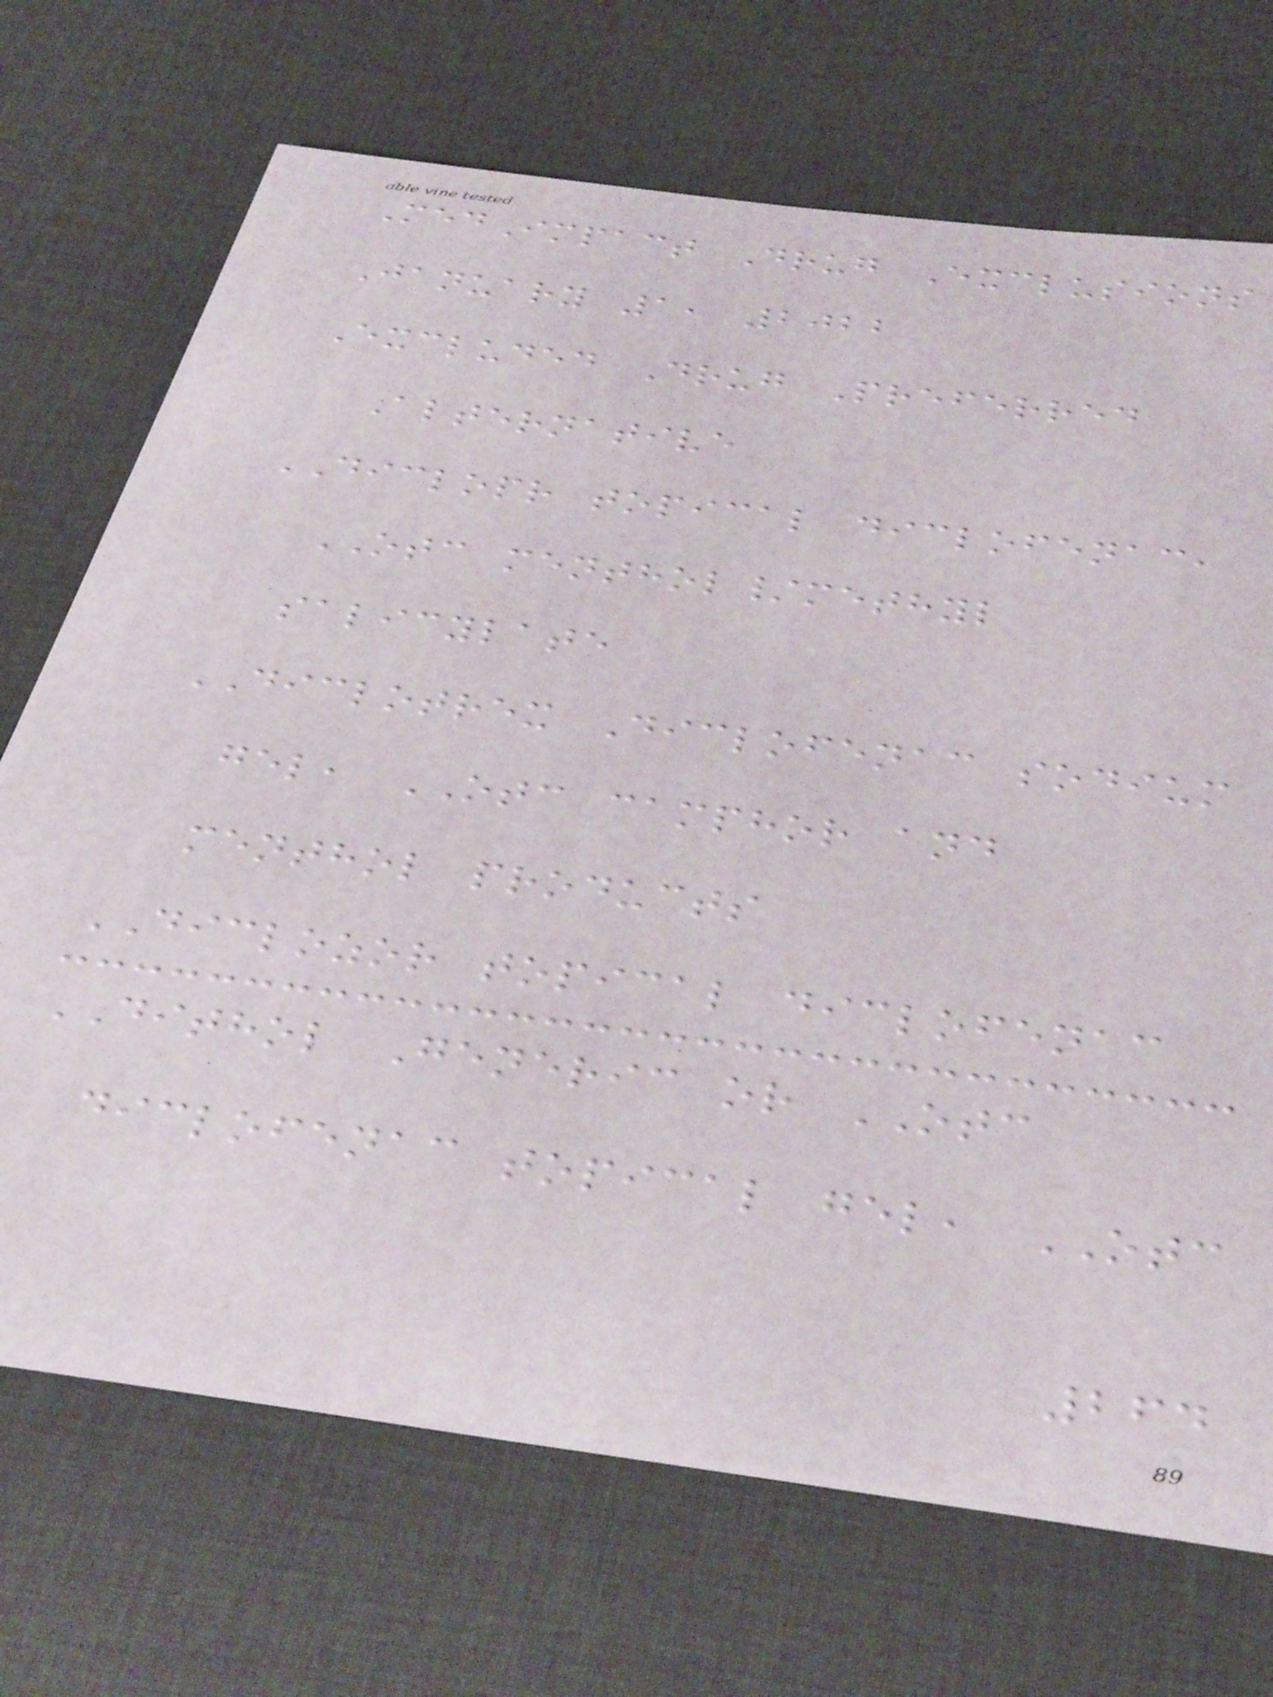MedImpact Drug Exclusions
January 1, 2022
Excluded Drug Preferred
Alternative
DICLOPR topical diclofenac,
OTC menthol/methyl
salicylate
DICLOTREX Diclofenac sodium
gel, OTC camphor and
menthol products
DICLOZOR topical diclofenac
DITHOL Generic or OTC
diclofenac topical gel, OTC
264
